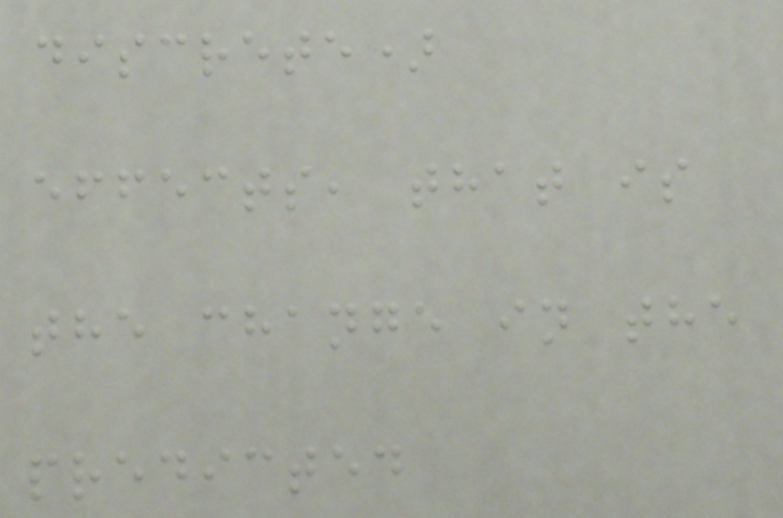discrete)
effects, that is
the change in the
predicted
